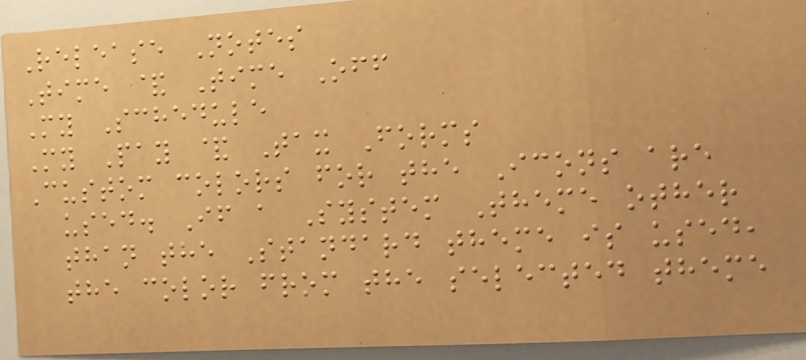Release Notes
Time & Time Off
My Schedule
My Pay & Tax Forms
Custom colors for the Icons are
used. If a System Theme other
than the Standard theme is used,
the color from the selected theme
